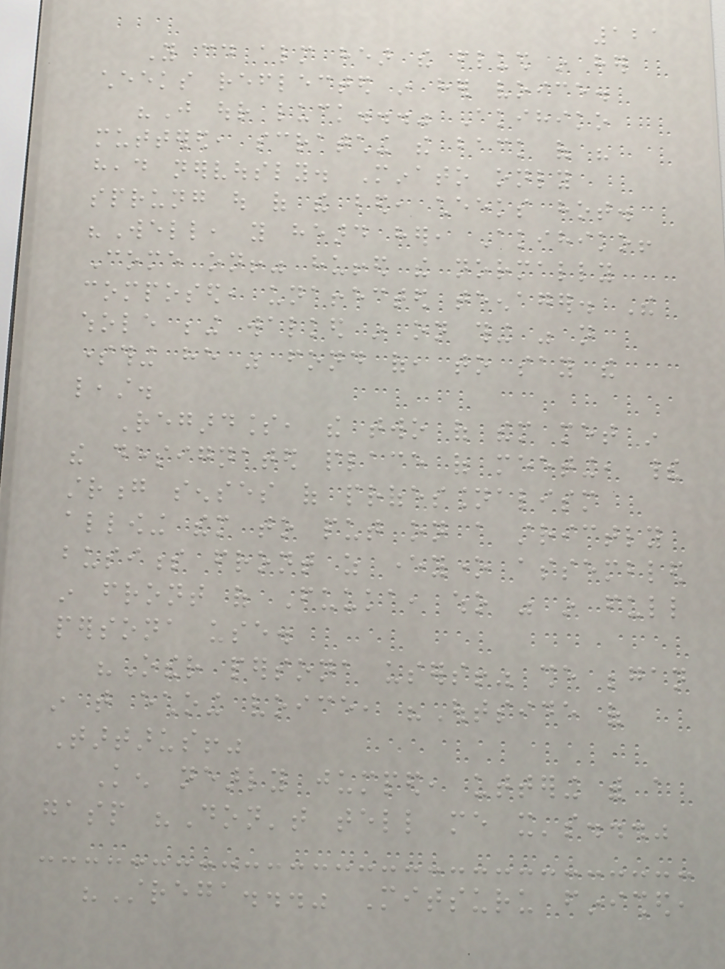121
You could almost hear the flush in her
cheeks reflected in her voice.
"Just our luck..." Akihiko
muttered, scratching the back of his
head nervously. Minato only
sprung out of the bed, cheeks hot.
"Well, you heard her, Akihiko!
Come on!" huffed the normally
composed, unaffected teenager. The
whole being walked in on thing was not
something he was fond of, to say the
least.
Regardless, the two of them met in
the designated place of meeting, their
strong senses of professionalism
allowing them to put on a strictly
business front as everyone assembled
in front of Fuuka, who was in full
persona use.
"Other persona users!" she began
in that echoing voice, "Outside of
Tartarus!"
Ken nearly jumped, uttering with a
gasp "Don't tell me it's..."
"Strega..." Mitsuru finished,
